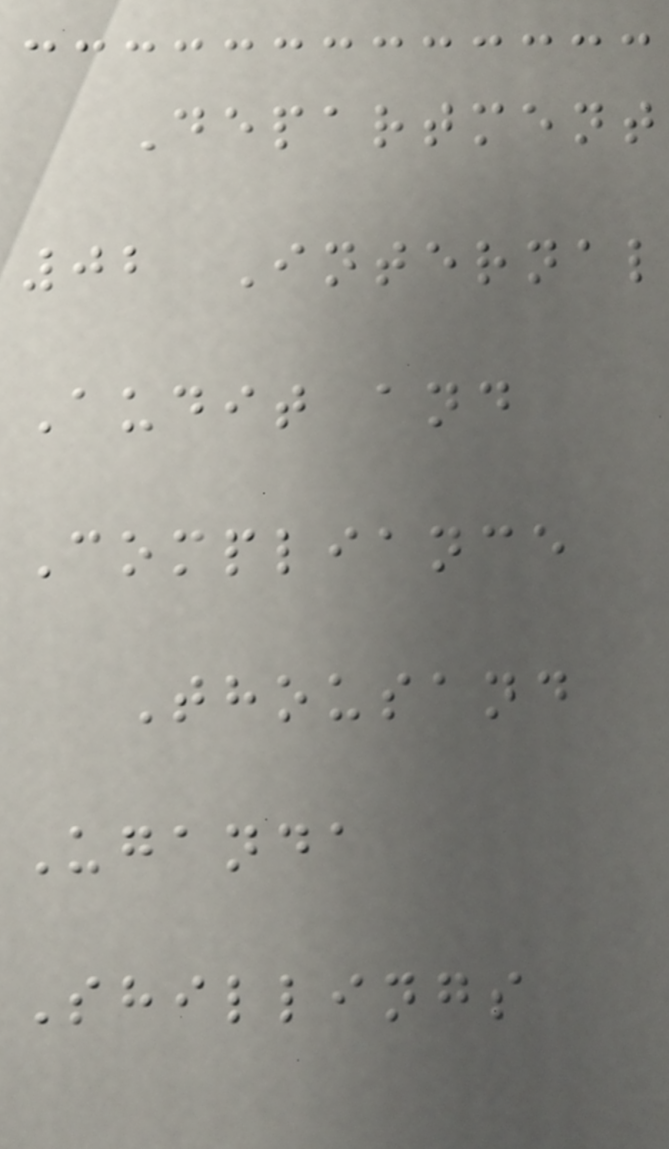Department
02 Internal
Audit and
Compliance
Thousand
Uganda
Shillings
